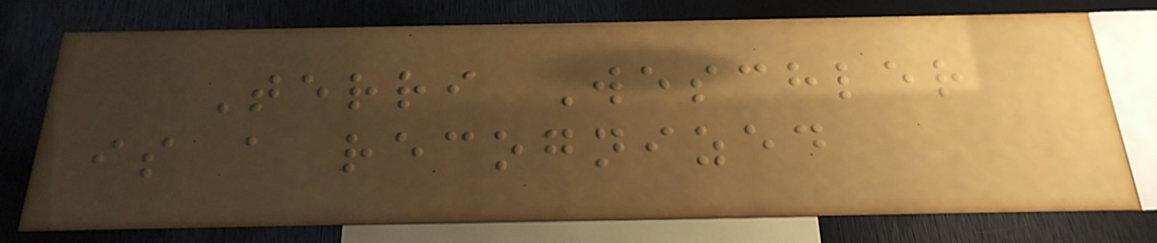Terri Weschler
is a recognized
